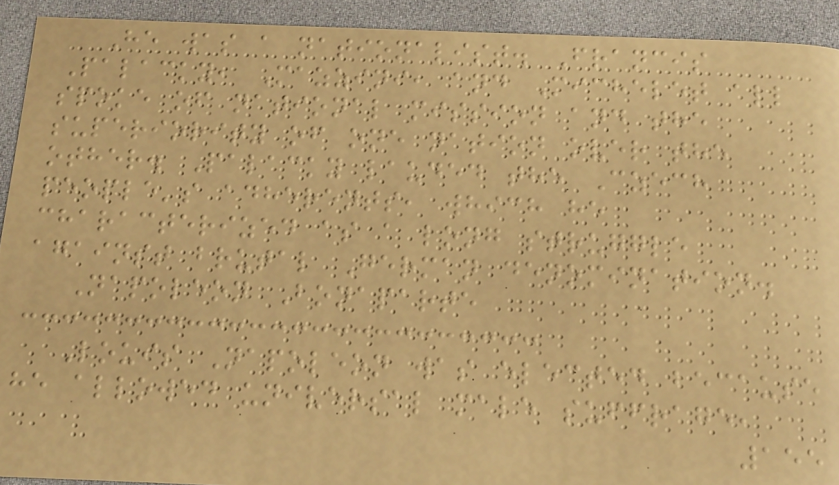He was a nationalist. Francis
Palacky, Mazzini, and Michelet all
spoke of national mission and the
superiority of one nation over the
other. Palacky lauded the Czech
people's adherents, which he
characterized as a long struggle
against brutal German denomination.
Napoleon Bonaparte
Louis Napoleon was elected because
he allowed universal male suffrage,
155
